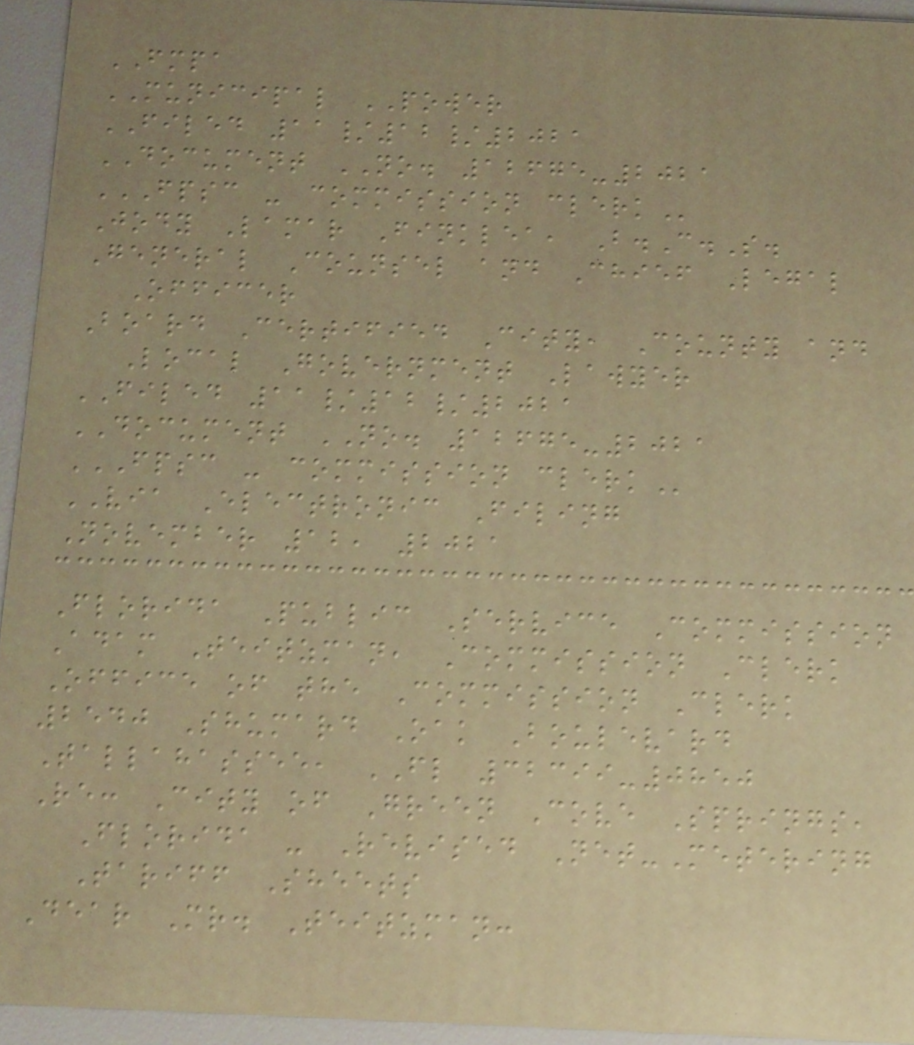FMPA
MUNICIPAL POWER
FILED 11/12/2021
DOCUMENT NO. 12675-2021
FPSC - COMMISSION CLERK
Jody Lamar Finklea, B.C.S.
General Counsel and Chief Legal
Officer
Board Certified City, County and
Local Government Lawyer
FILED 11/12/2021
DOCUMENT NO. 12675-2021
FPSC - COMMISSION CLERK
VIA Electronic Filing
November 12, 2021
Florida Public Service Commission
Adam Teitzman, Commission Clerk
Office of the Commission Clerk
2540 Shumard Oak Boulevard
Tallahassee, FL 32399-0850
Re: City of Green Cove Springs,
Florida - Revised Net-Metering
Tariff Sheets
Dear Mr. Teitzman:
